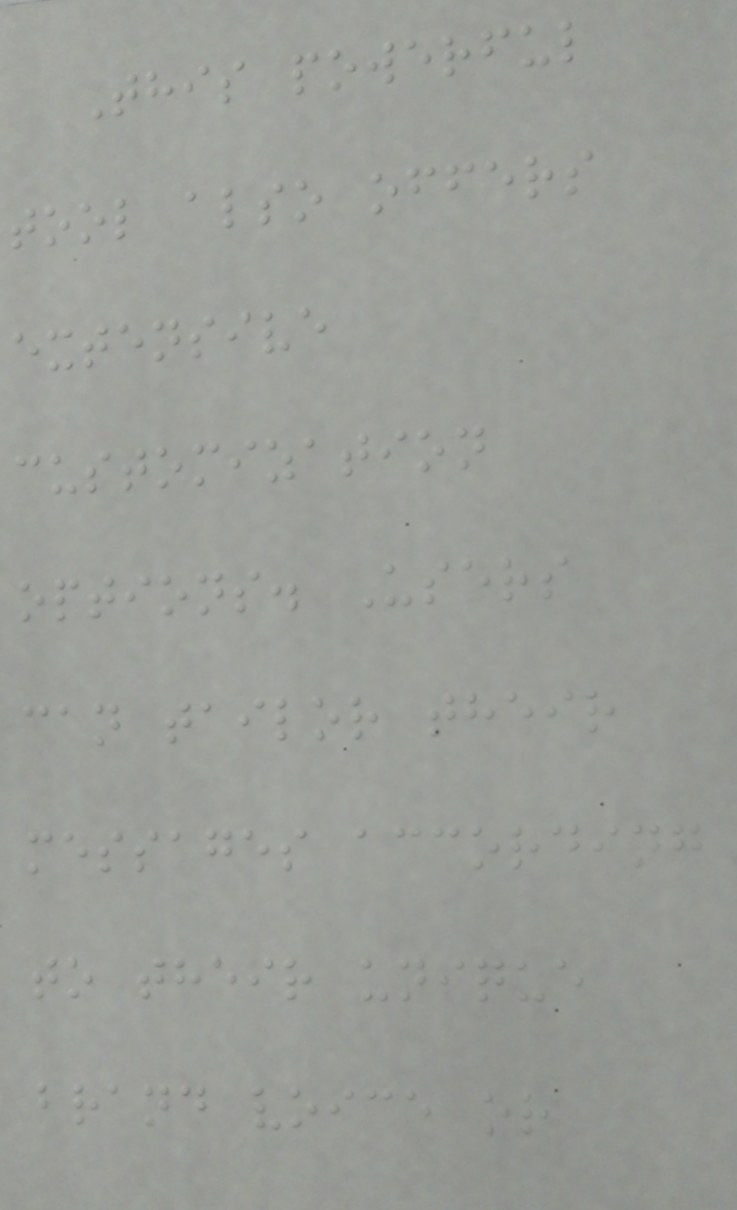This powerful
tool also offers
extensive
customization
options. Users
can tailor their
messages according
to their unique
brand voice or
